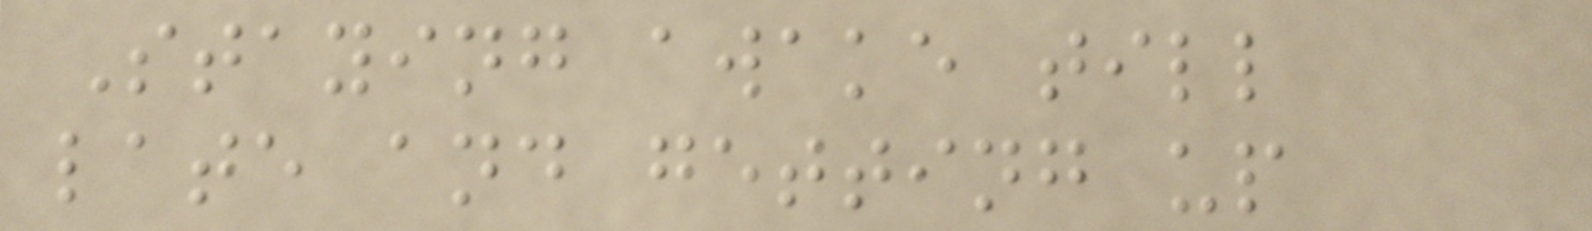Staying awake till
late and getting up
